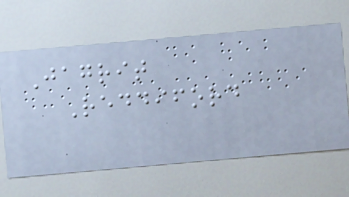Jagrit
Reddiford
